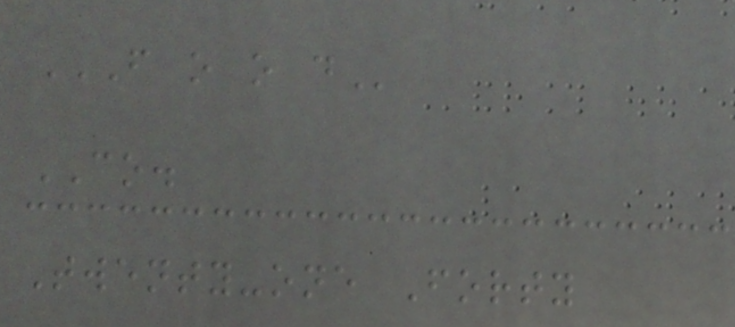F O O D
CO.
Twenty-one Forty
